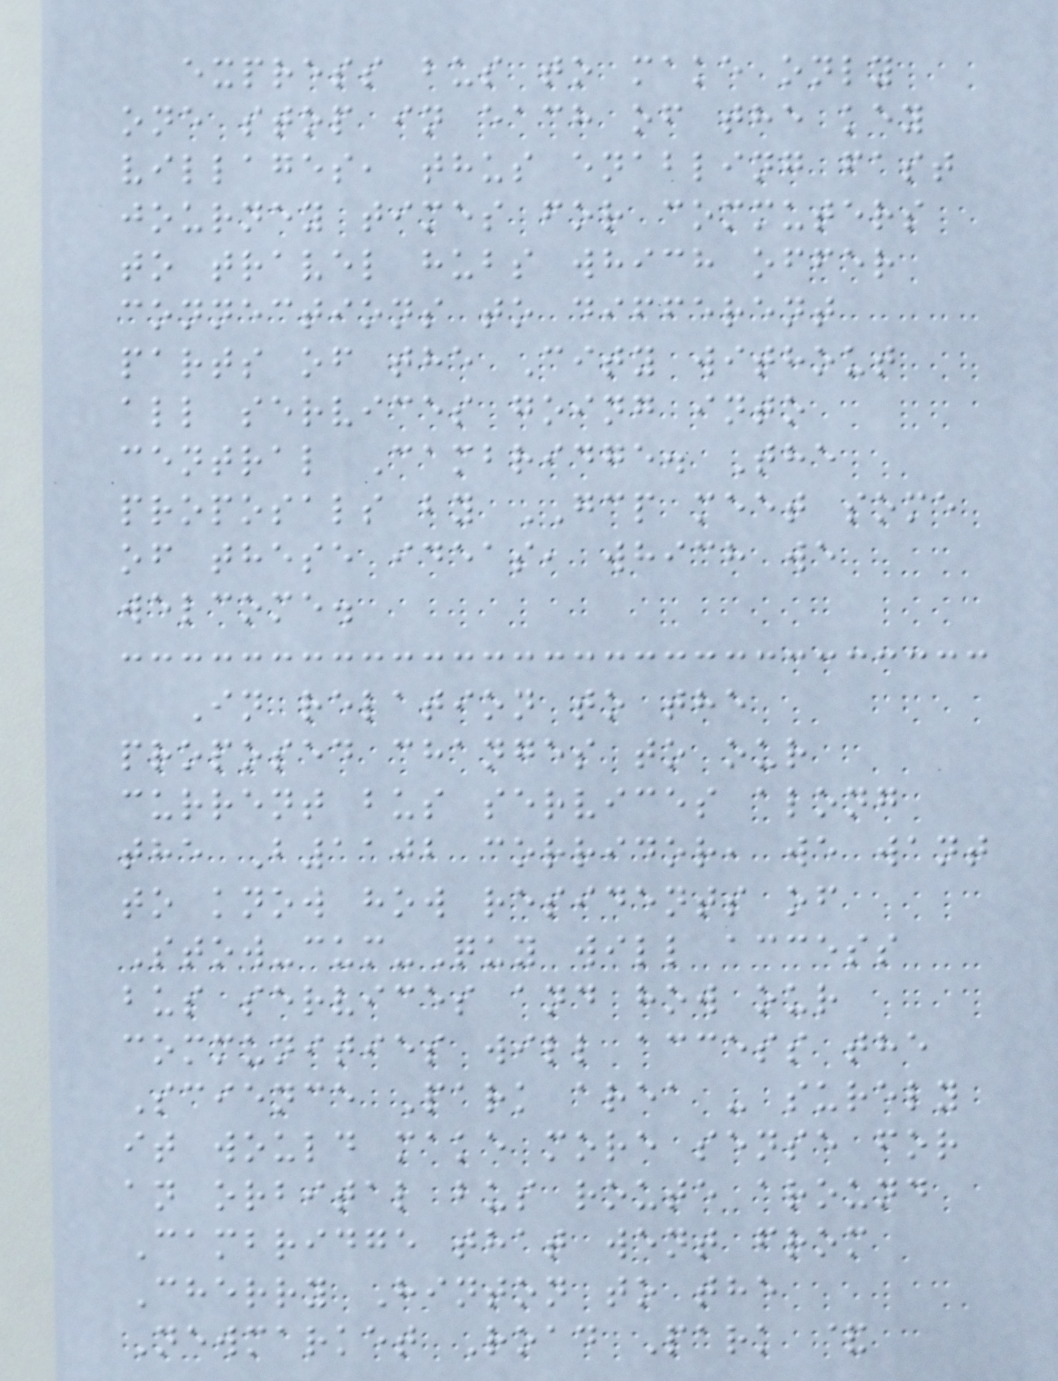express bus to make only
one stop in each of the key
villages, thus enabling fast
journey times for commuters
to travel hubs which offer
connections to different
parts of the City without
all services going into
central Cambridge. The
proposals by GCP meet some
of these ideas, which we
welcome.
In relation to the
proposed changes to our
current bus services along
the B1102 corridor, we want
to know how residents of
Stow-cum-Quy will access
bus services and how our
communities will access the
Science Park area - surely
it would make more sense for
an orbital bus route around
Cambridge that went from
Cherry Hinton to the
Newmarket Road Park &
